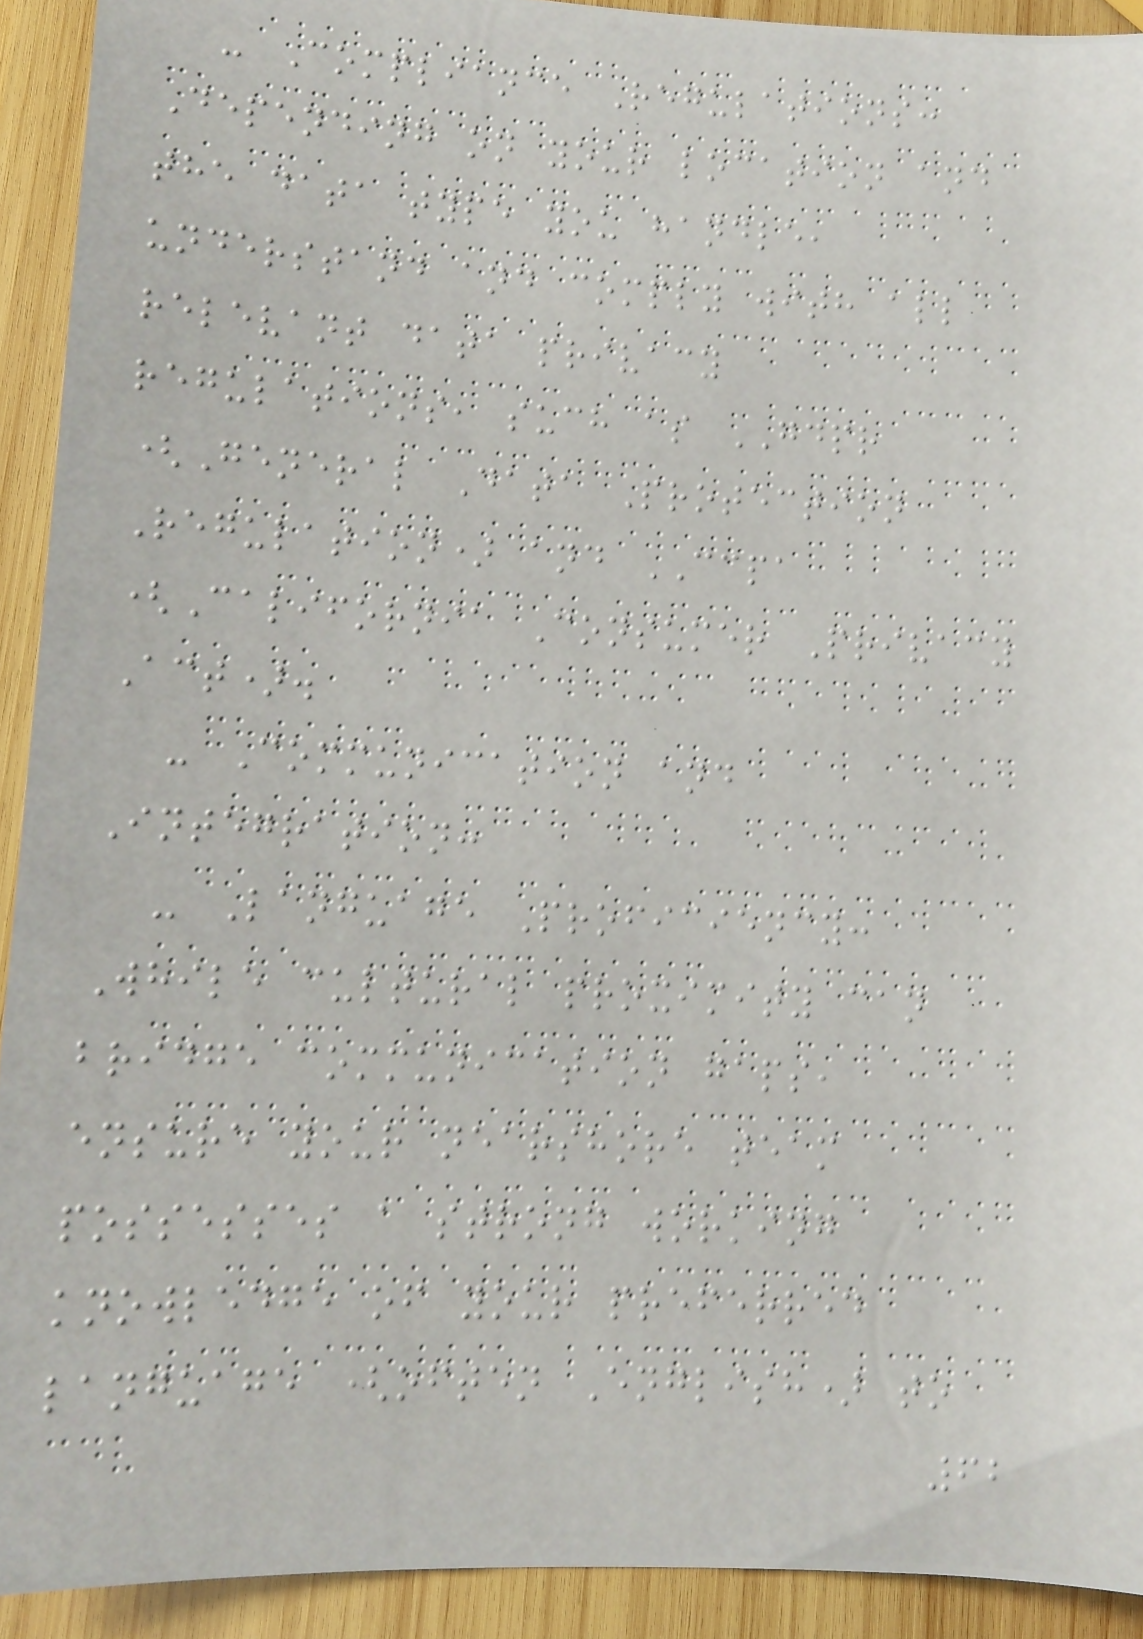- Compliance Regulations:
Depending on your location and
the data type you handle,
understand and comply with all
relevant data privacy
regulations, such as GDPR
(General Data Protection
Regulation) and CCPA
(California Consumer Privacy
Act).
- Communication and
Integration:
- Language Proficiency:
While cultural proximity can
bridge communication gaps,
ensure your nearshore team
possesses a strong working
knowledge of your preferred
language (often English) to
62
